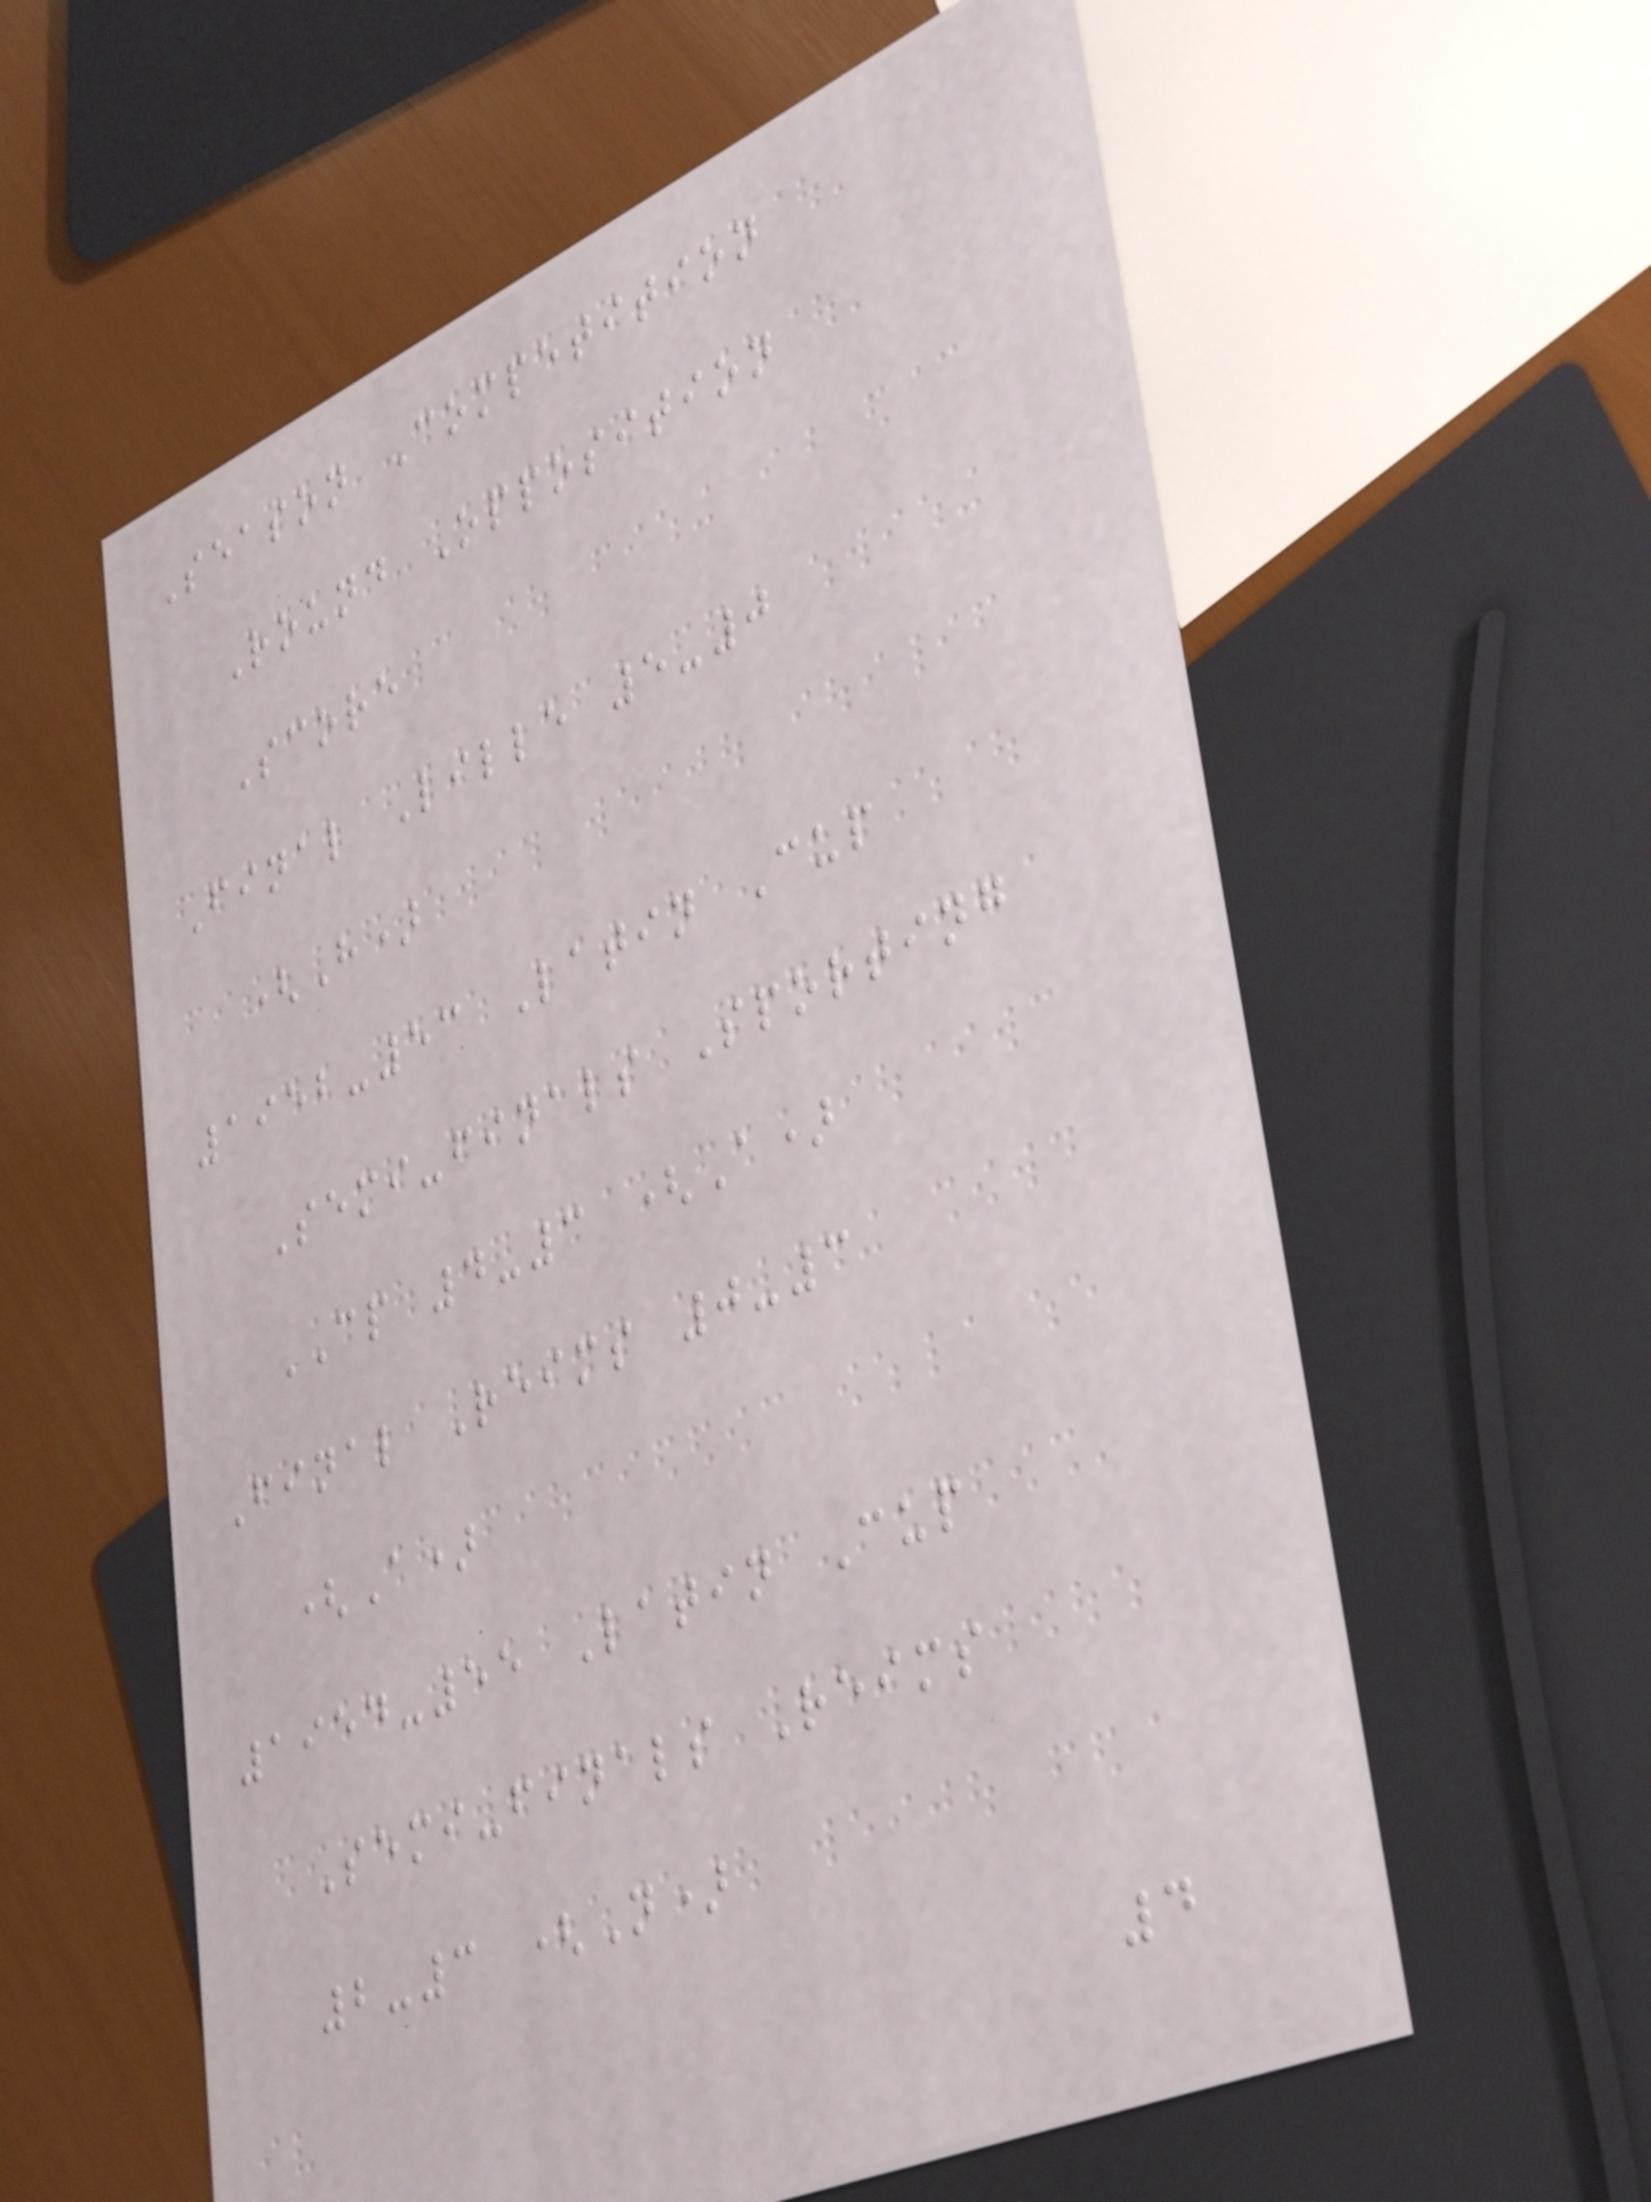Season Competition
Round Opposition
Score
Final Lille 5-0
(H)
1952-53 Latin Cup
Semi-finals Sporting
CP 4-3 (A)
Final Reims 0-3
(A)
1954-55 Latin Cup
Semi-finals Reims
2-3 (N)
4
